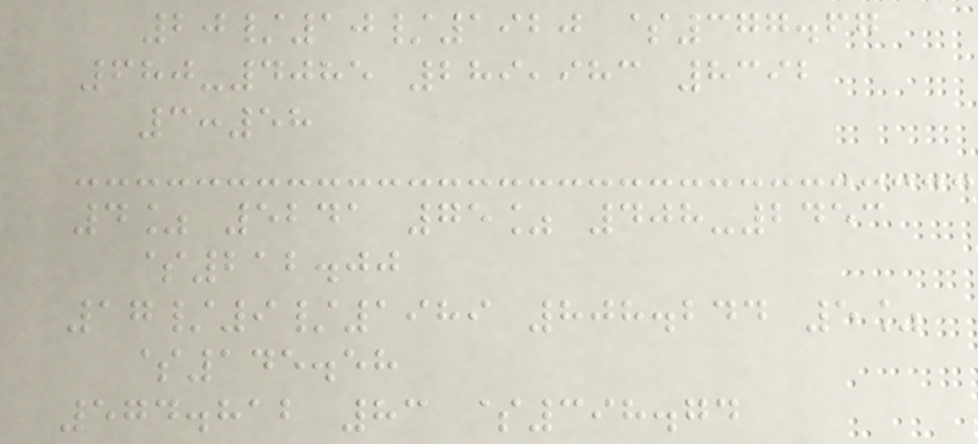20/10/1920 $377.67
680-4085 289,983 8392
3:58
4% 5241 75% 408-2453
$212.00
17/9/1989 808.244 5%
$145.58
574.812 83 $398.74
